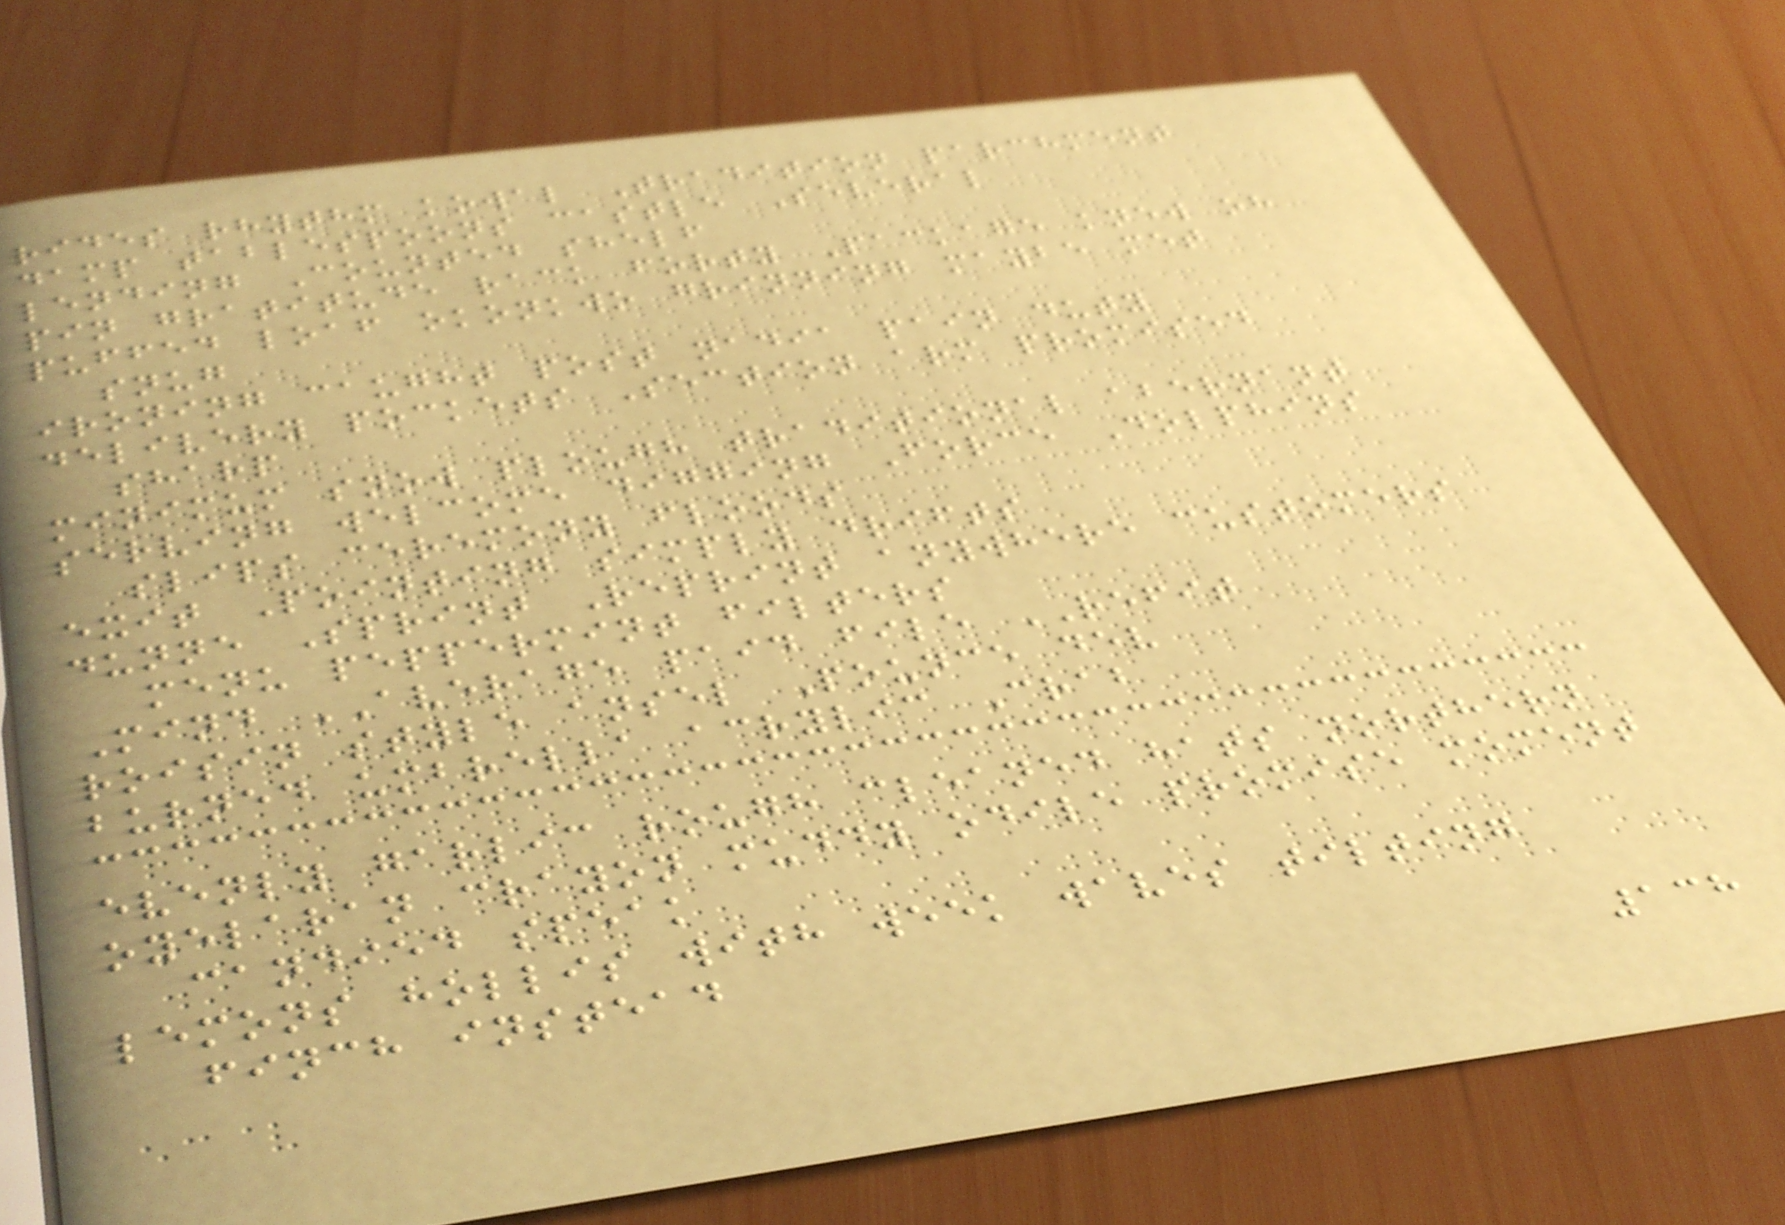rides rhythm kowal Tradition parchment
damp tablespoons castle Several
lending Counted shelf
pin gratitude rack forty Package knew oh
puffed loaf okonkwo grinning maybe met
snug
ironing caught post nadia pain duty
delivery pockets Section arm promised
sharp
minimum snow plough traditional abernant
serving welcome digging Force Dolphins
slips ceremony floods
exit Pointing simply drifts
dunne Sprint Reprint anywhere customers
menu peppermint filters
Mind AVERAGE paid file REFIT
roisin style ansel Pounce dev
burned umbrella acrylic Crab
evenly garlic rough cleaned hats northern
oyelaran crayon muddy odile promise moment
candied speak
lemons hollis with week waves tilting
finch instead
138
